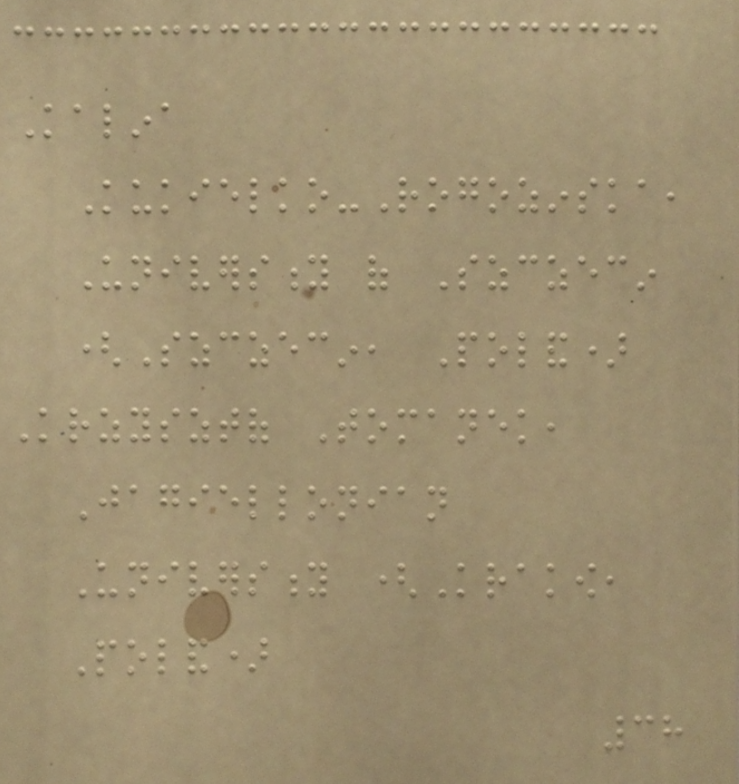Kalina
Kukielko-Rogozinska,
University of Szczecin
(Szczecin, Poland)
Krzysztof Tomanek,
Jagiellonian
University (Krakow,
Poland)
38
